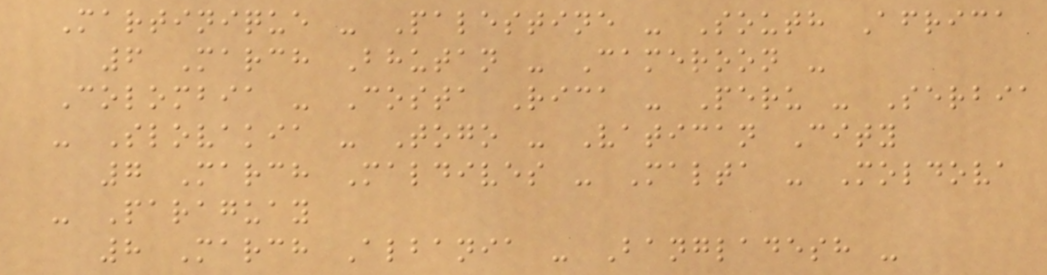Martinique - Palestine - South Africa
6 March Bhutan - Cameroon -
Colombia - Costa Rica - Peru - Serbia
- Slovakia - Togo - Vatican City
7 March Maldives - Malta - Moldova
- Paraguay
8 March Albania - Bangladesh -
